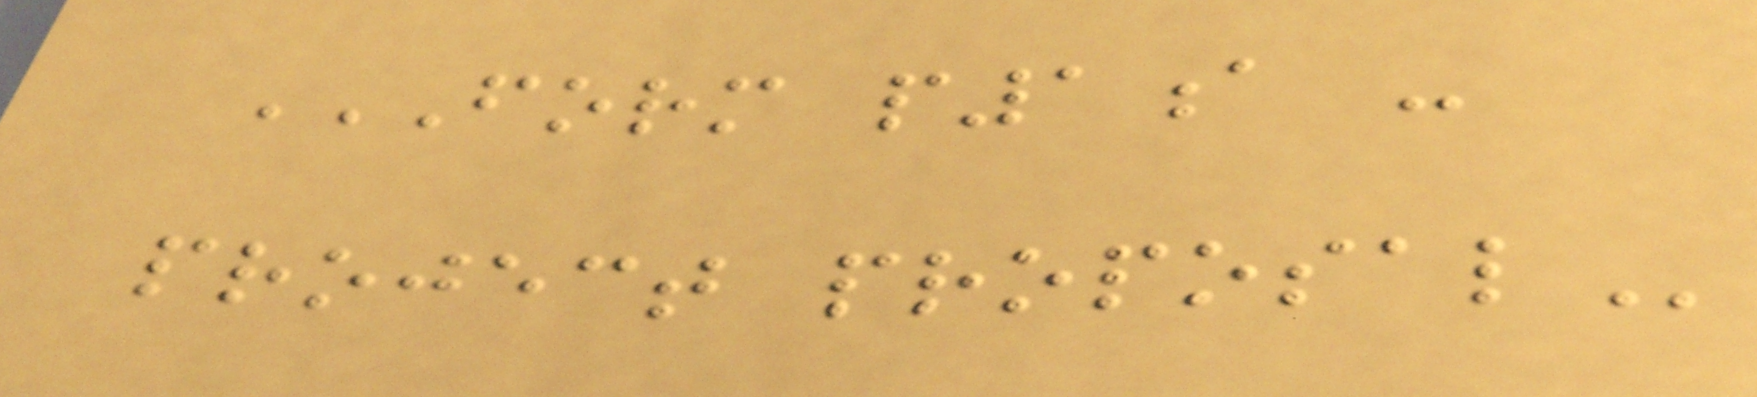FORM P1A -
PROJECT PROPOSAL
